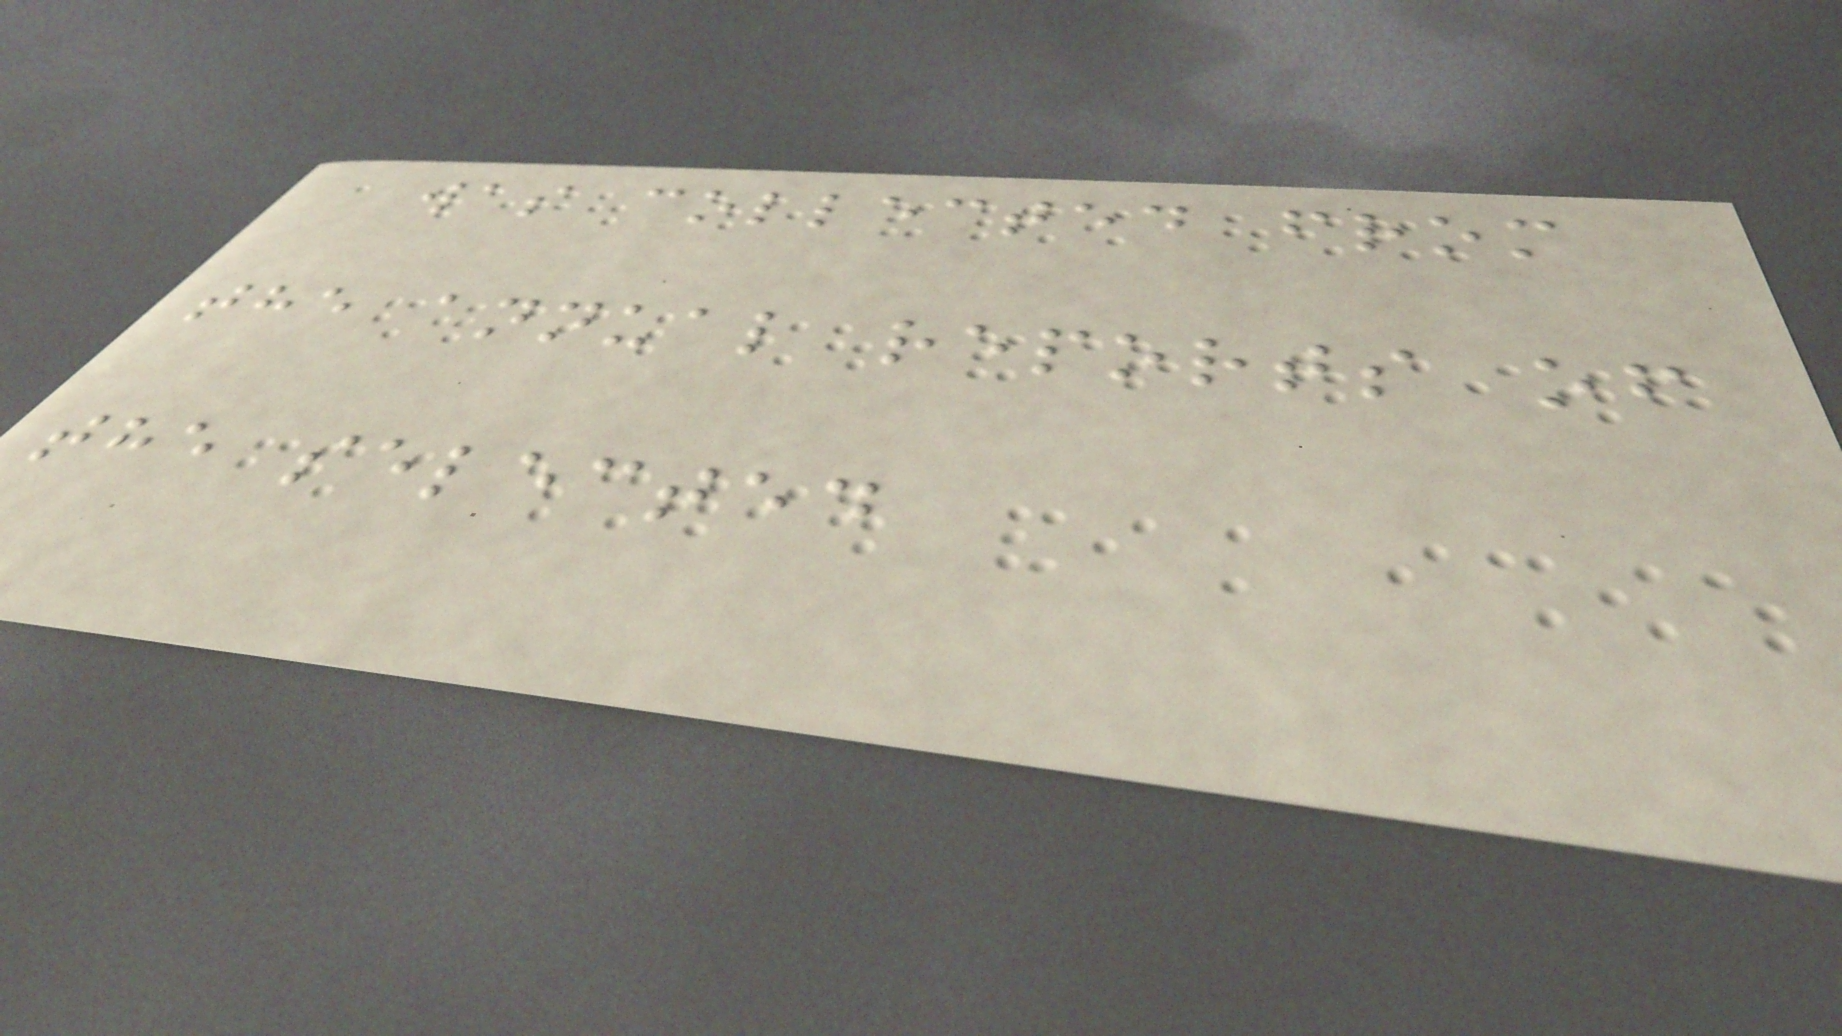was collected from
the annual reports of
the selected
